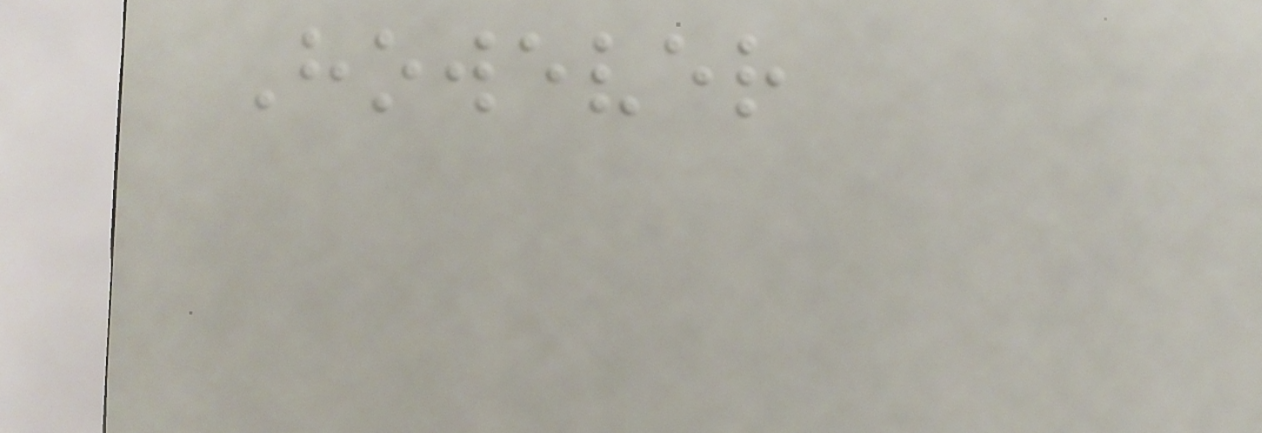However
